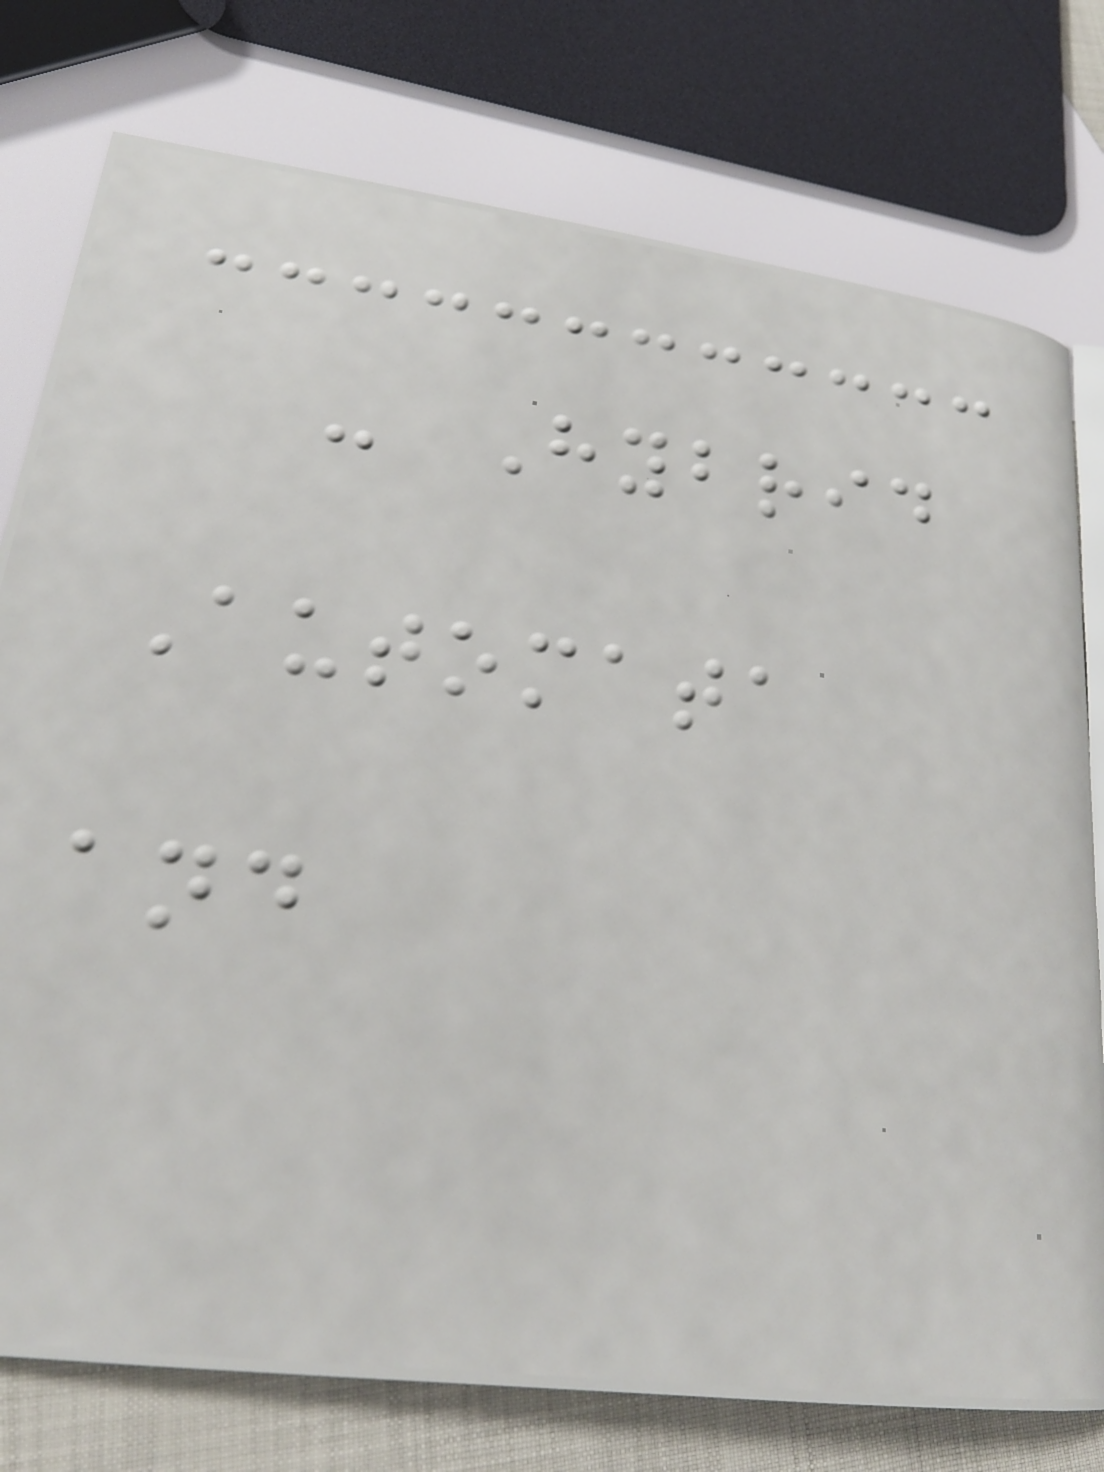- Hybrid
Automata
and
